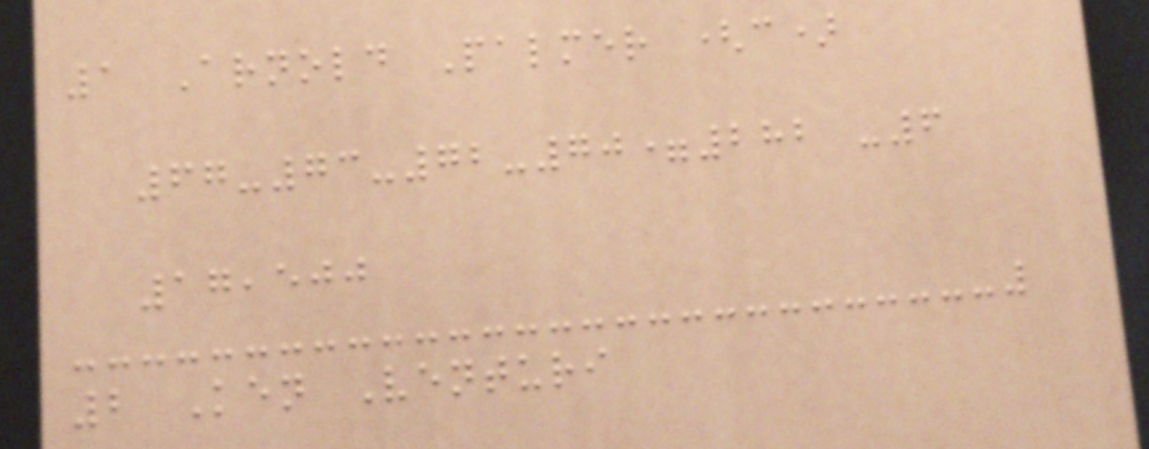1 Arnold Palmer (c)
67-73-72-70=282 -6
17,500
2 Ken Venturi
